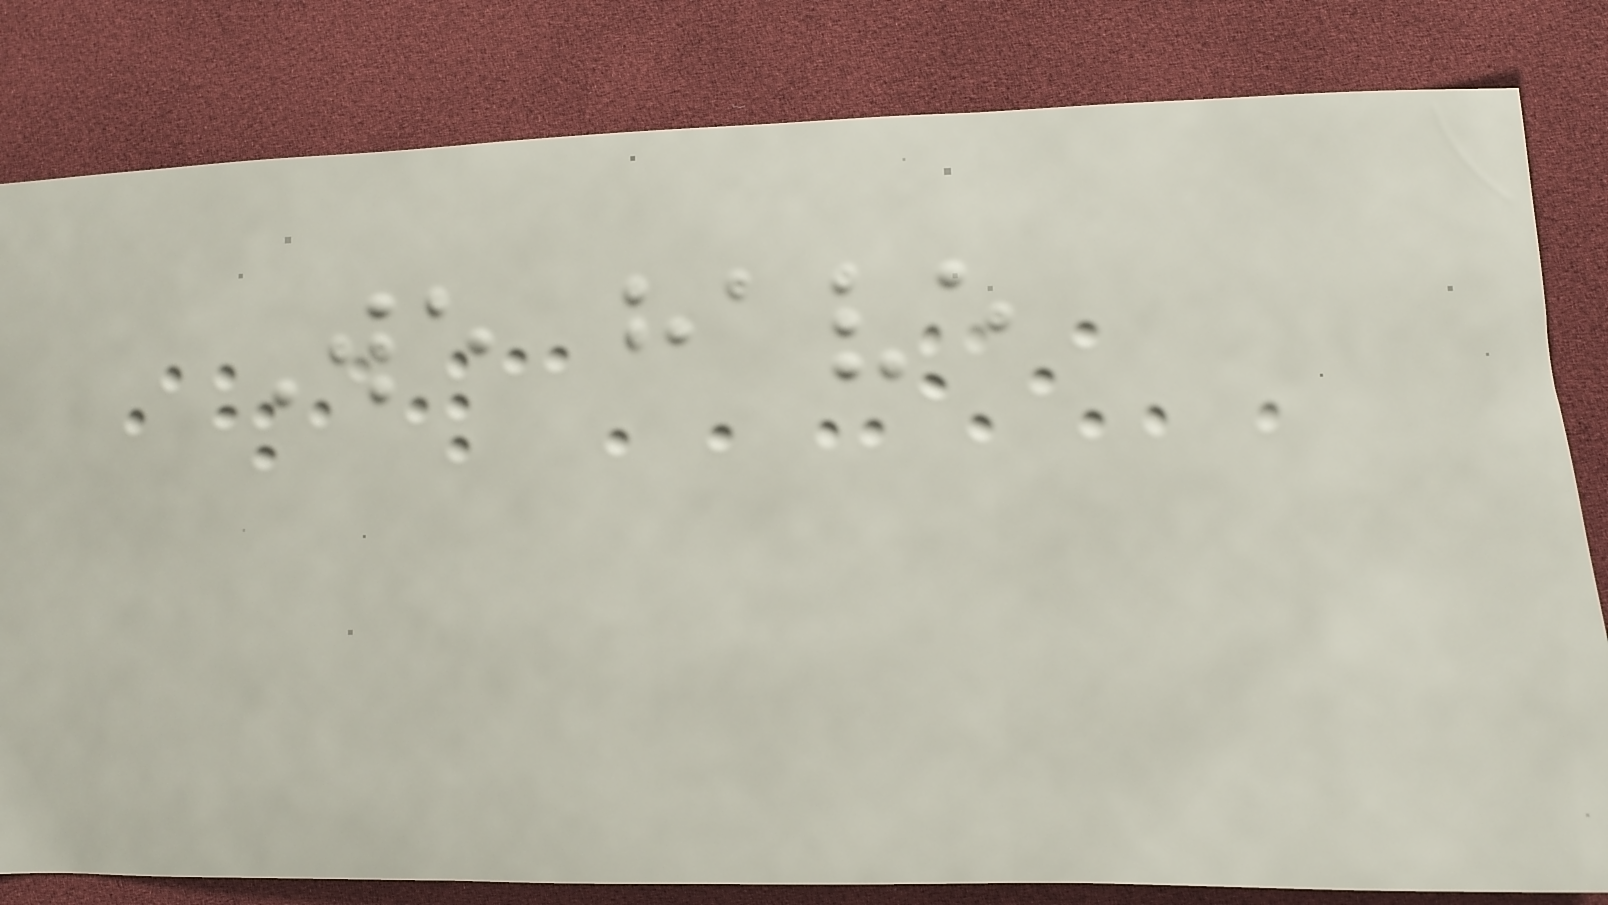We have
